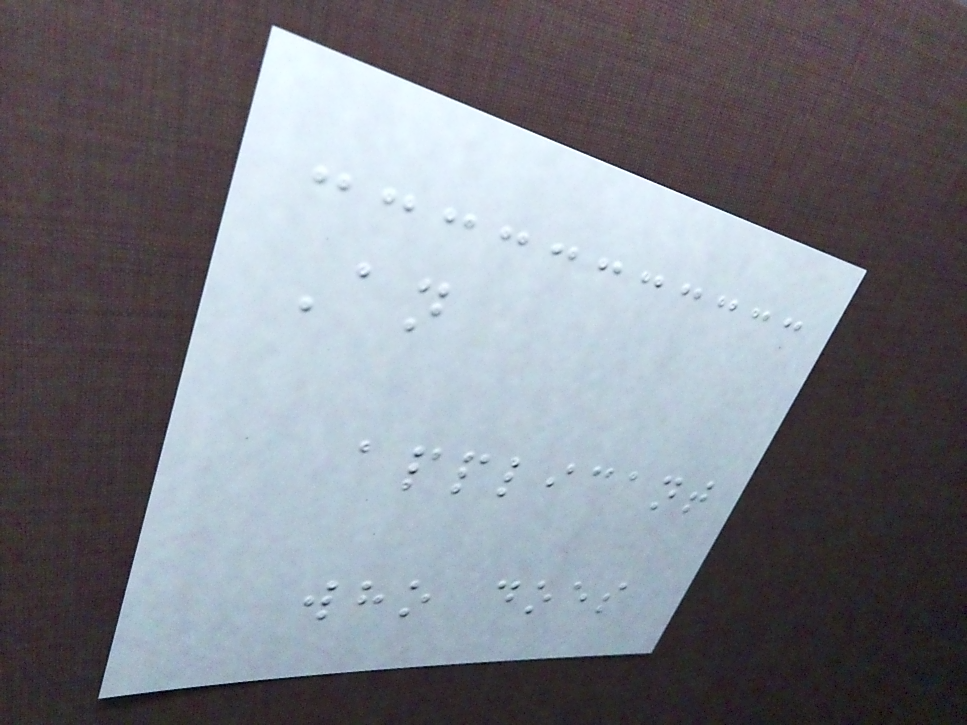An
applicant
who does
